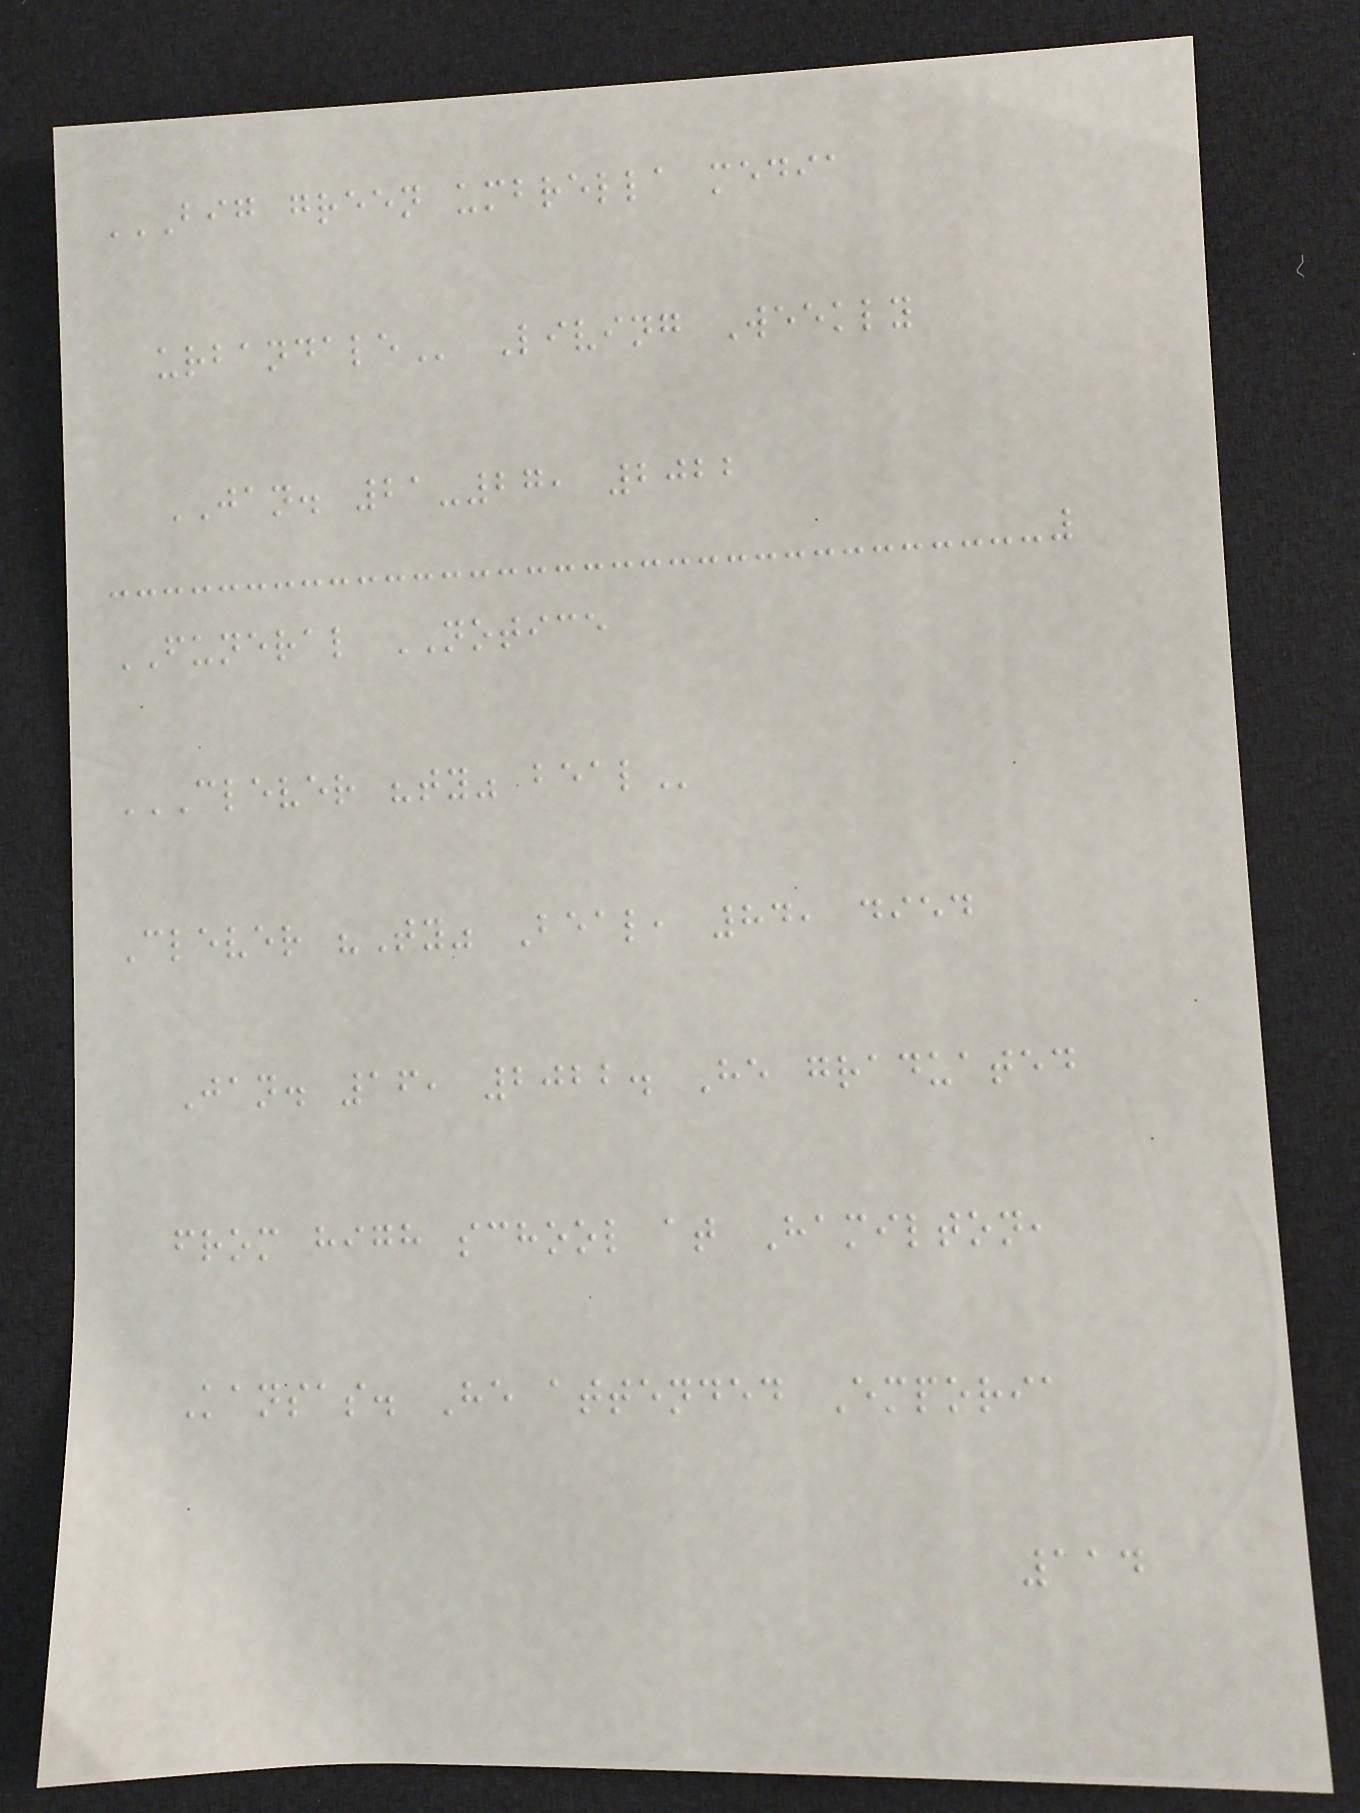BIG GREEN UMBRELLA MEDIA
URBANDALE Living Weekly
JAN. 21-27, 2022
FUNERAL NOTICE
CLEVER "TY" BEAL
Clever "Ty" Beal, 84, died
Jan. 16, 2022. He graduated
from high school at Hamilton,
Kansas. He attended Emporia
114
